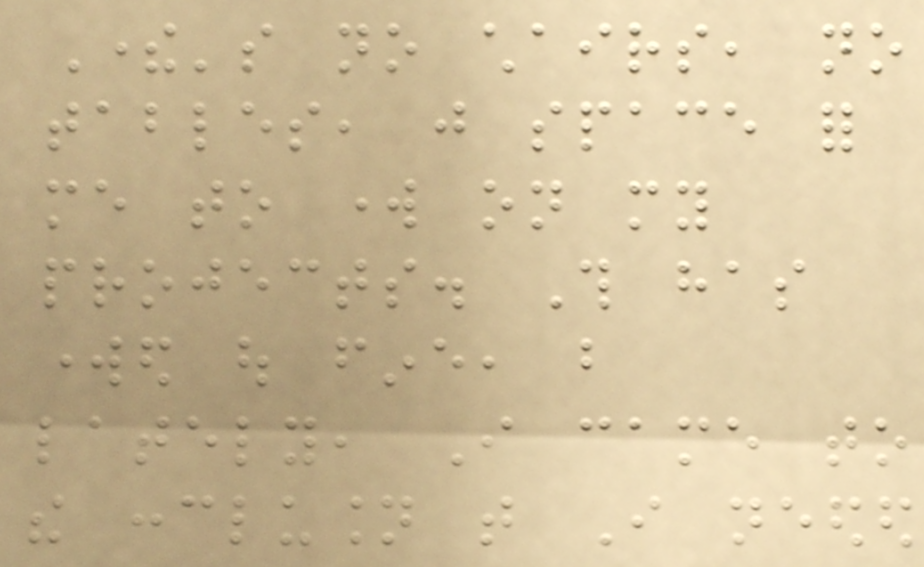There's no chairs, no
tables, just space for
me to work on my
projects. This has
worked out fine, but
lately, I came to
the conclusion that I needed
